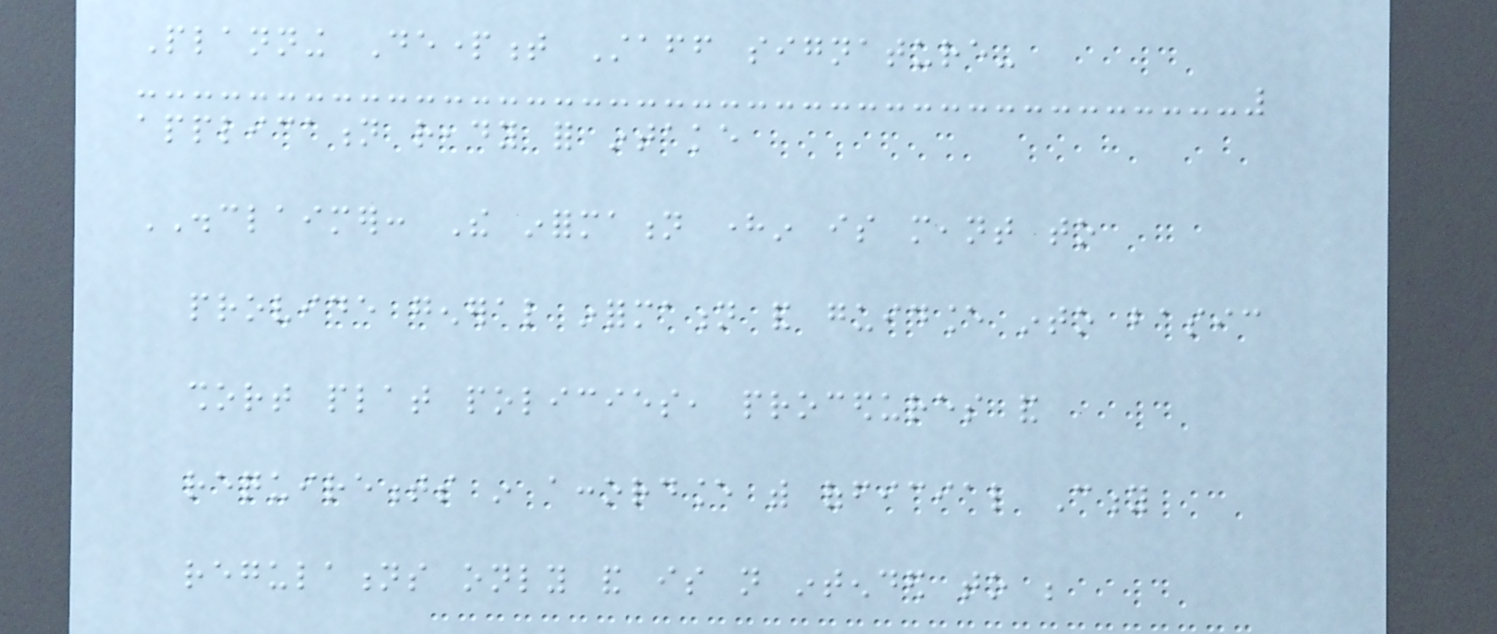Planning Department Staff signature-
application ready for intake
DISCLAIMER: The information herein is meant to
provide general information and guidance into basic
short plat policies, procedures and
requirements in accordance with official City
regulations only and is not intended to be
